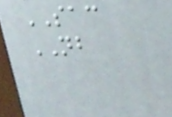SAC
NB
